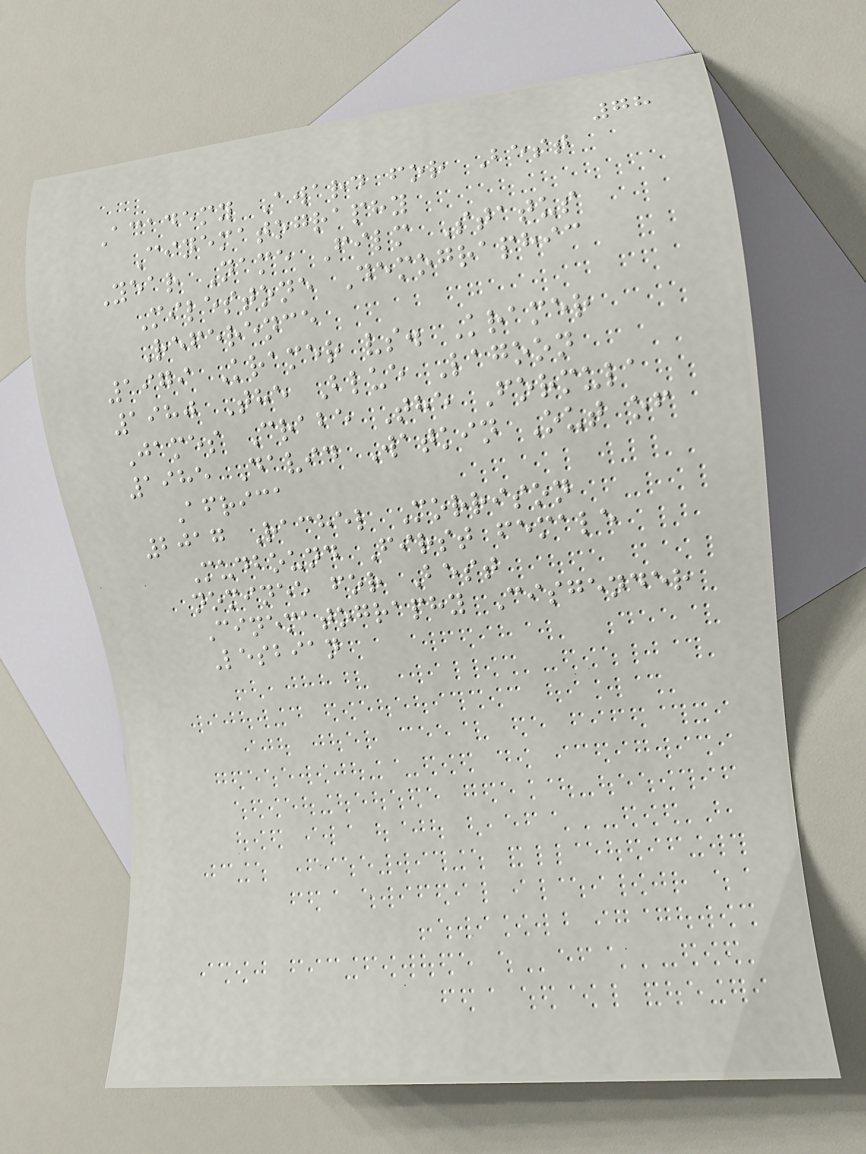78
Academy Award for Best
Cinematography
Year Name Film Status
Milestone Demographic
Reference
1979 Kramer vs. Kramer
1980 The Blue Lagoon
James Crabe The Formula
1985 David Watkin Out of
Africa
2017 Rachel Morrison
Mudbound First female
nominee for Best
Cinematography Cisgender
Lesbian
